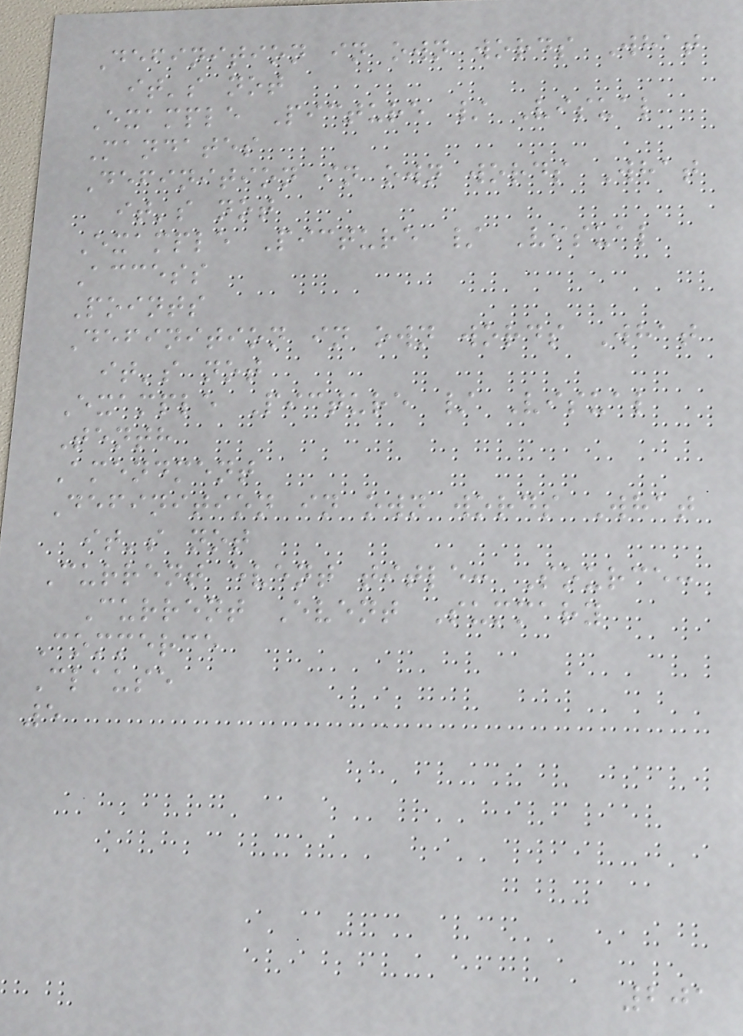Definition in own words What
it's not
Example Picture / Visual
Mandates
Definition in own words What
it's not
Example Picture / Visual
Access
Points
Definition in own words What
it's not
Example Picture / Visual
Tenth
Amendment
Definition in own words What
it's not
Current event title: Source:
Current Event Summary
Commerce
Clause
5
201
